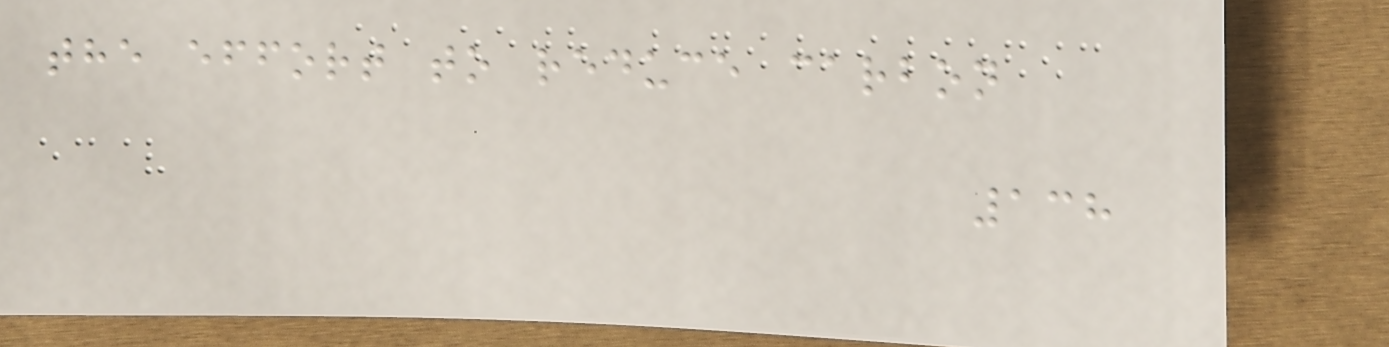the effort to reduce carbon
138
